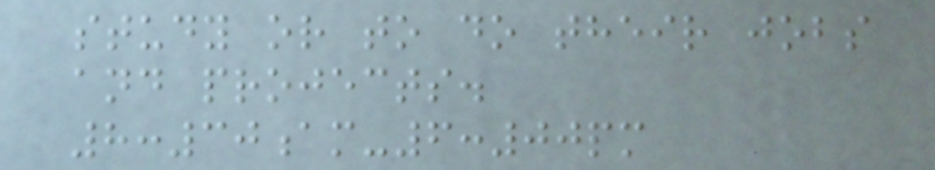study or to do their jobs
and projects.
8:30am-6:00pm
